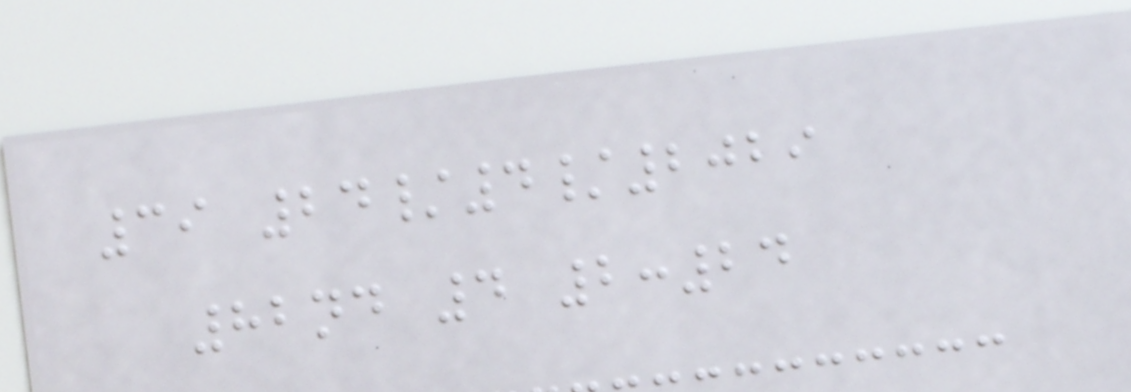39 24/4/2029
82nd 4 2:24
